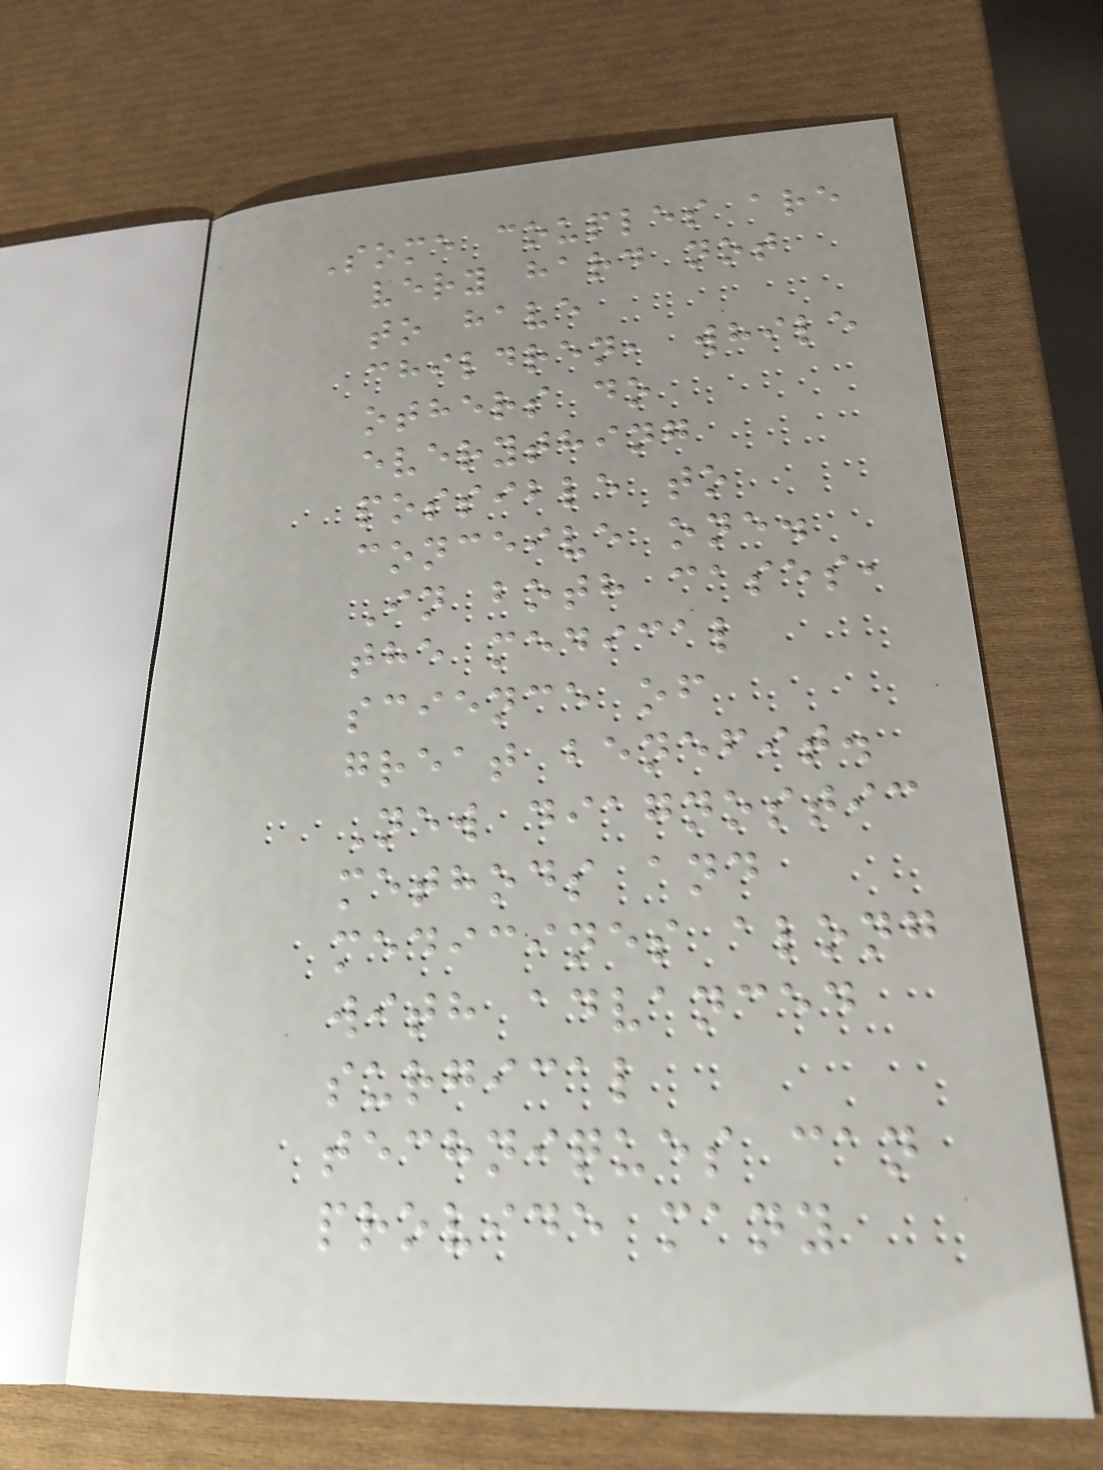Some couples are
very hard not
to have
children, while
others do
everything
possible to
conceive one.
In both cases,
the medical
science of
great benefit.
New diagnostic
methods and
medicines along
with advanced
surgical
techniques can
provide many
